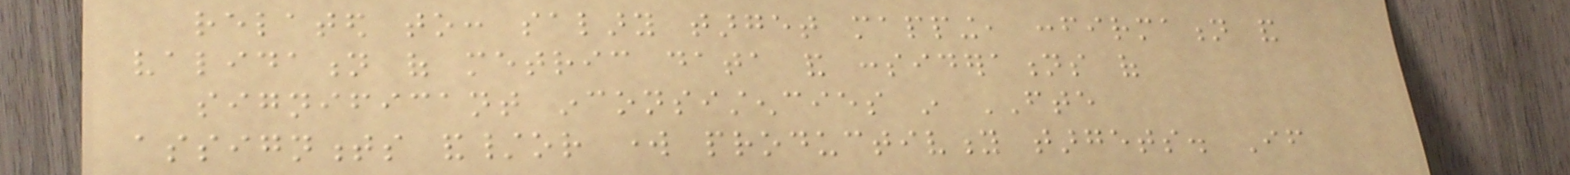related to: salary target mapping, confirmation and
validation of metric data and considerations of
significant inconsistencies in FTE
assignments and/or work productivity targets. If
